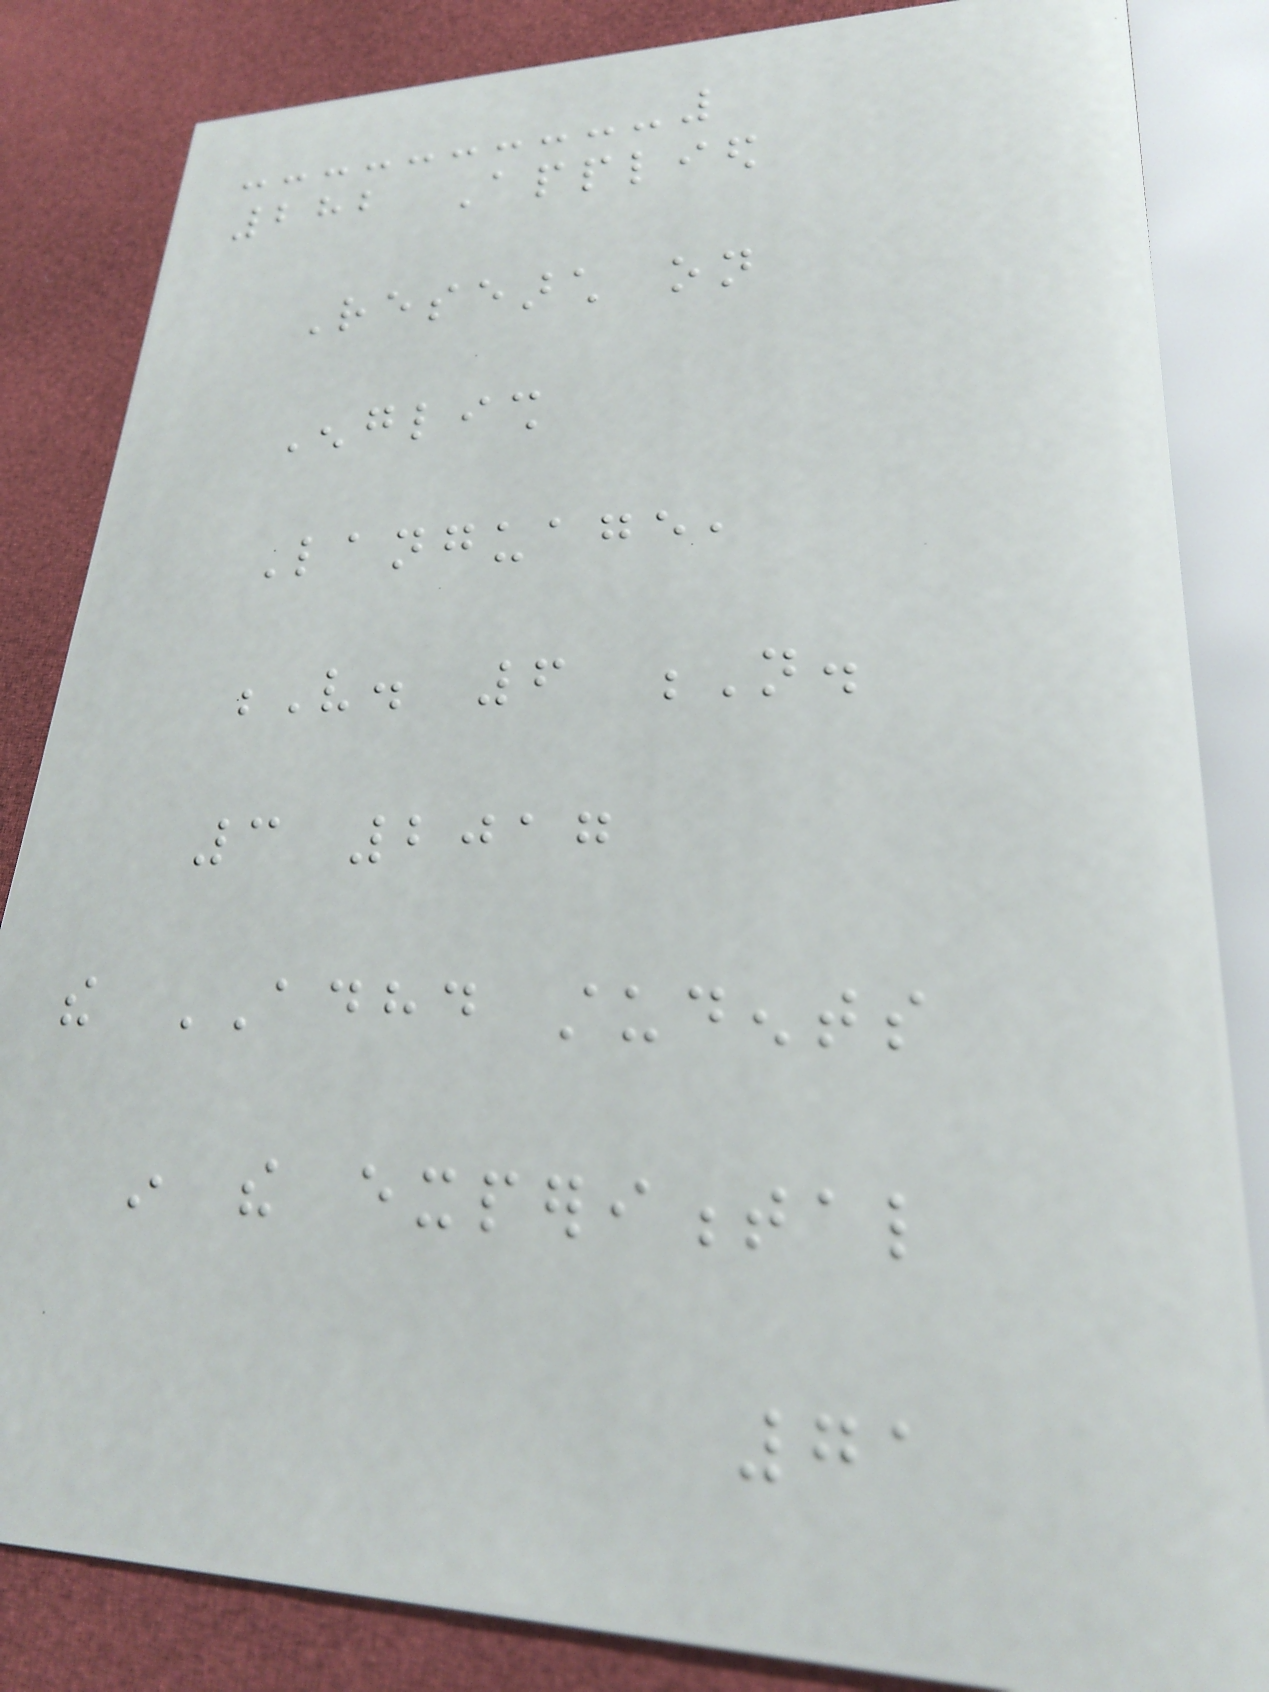282 Applied
Research on
English
Language,
V. 6 N.
3 2017
the ADHD students
in the experimental
71
